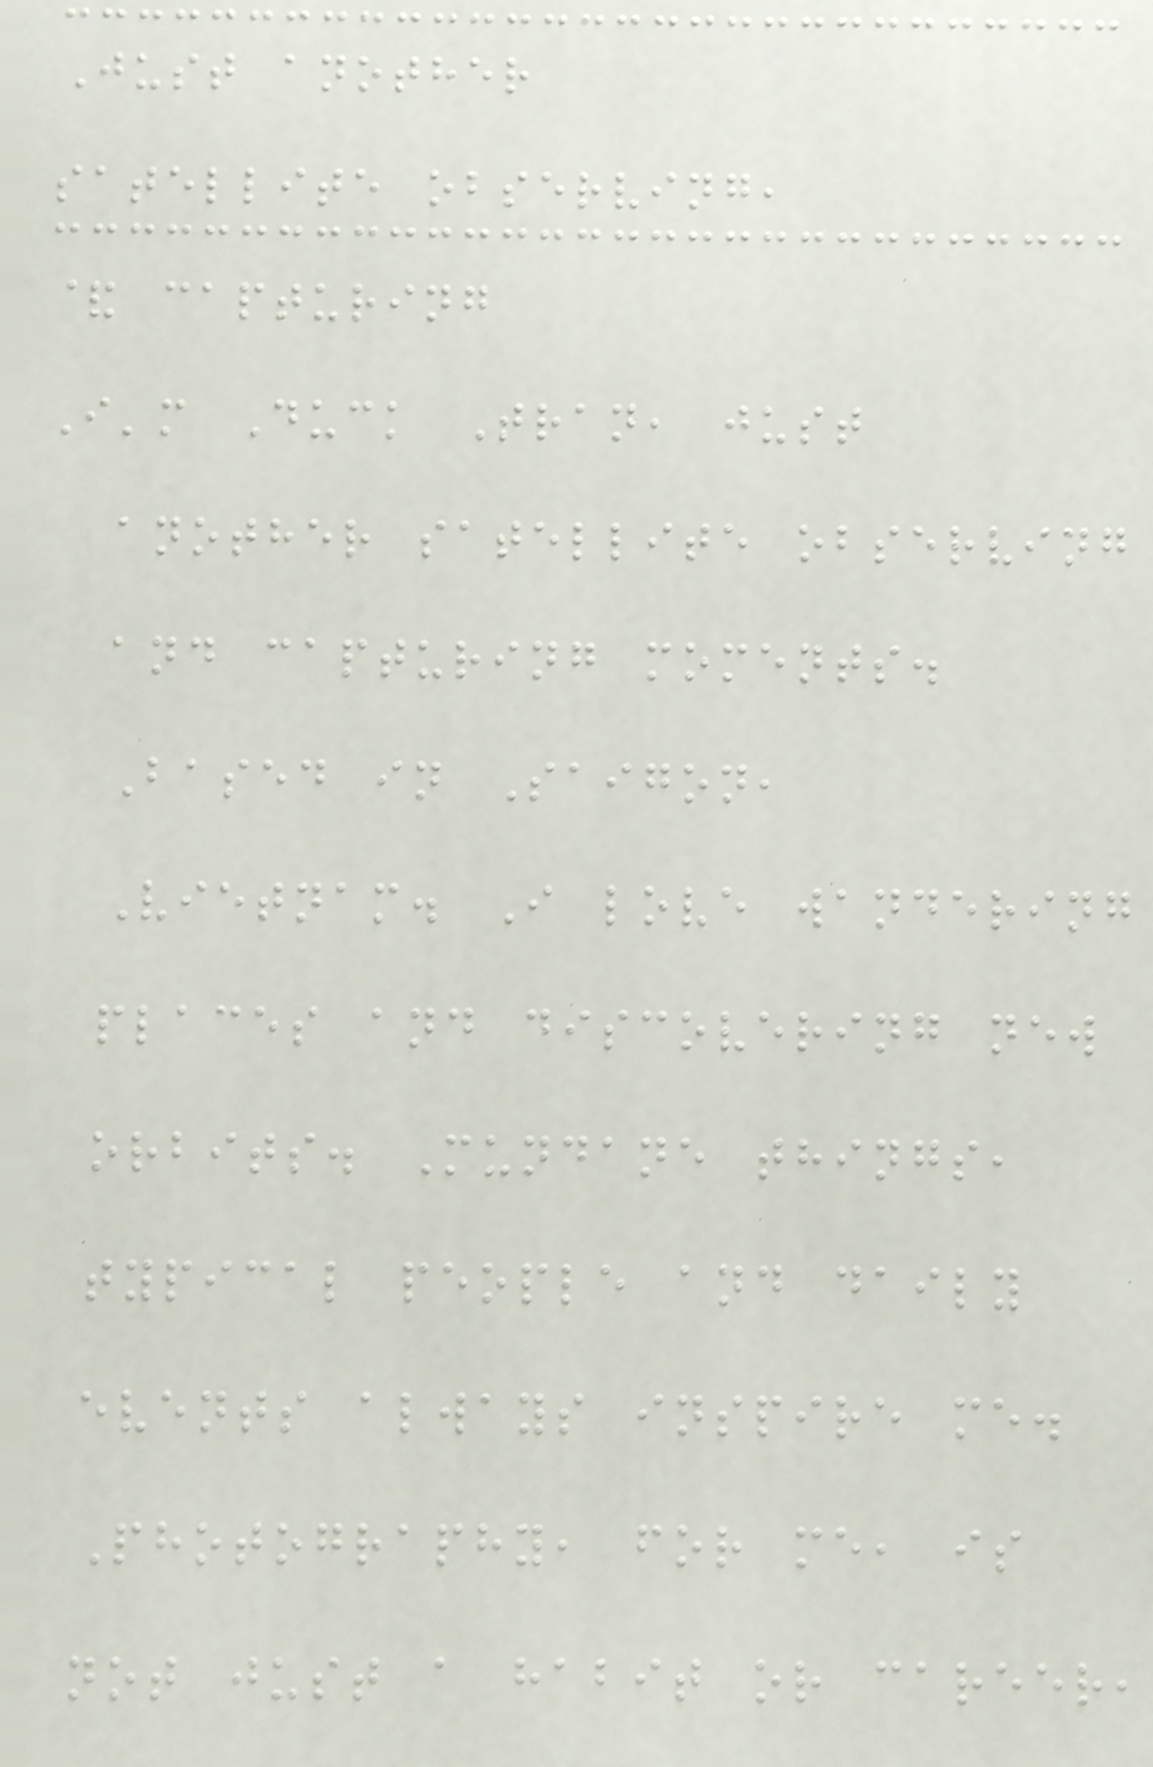Just another
satellite observing,
& capturing
I'm Duck Tran, just
another satellite observing
and capturing moments.
Based in Saigon,
Vietnam. I love wandering
places and discovering new
orbits. Mundane things,
typical people and daily
events always inspire me.
Photography, for me, is
not just a habit or career,
